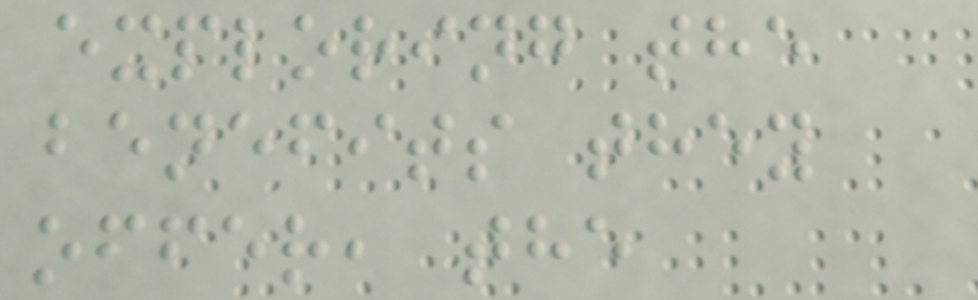exploring the
benefits they
offer, the
